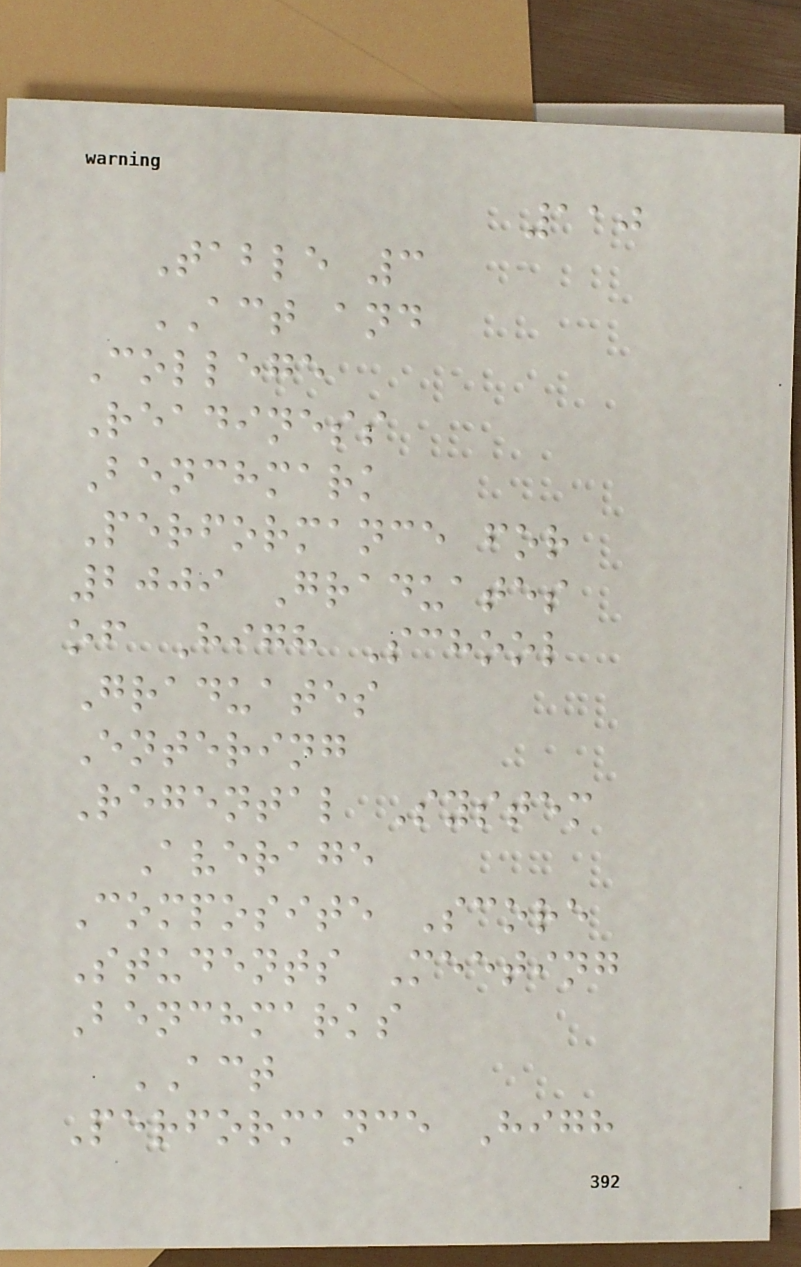110
Table 3
ACT and
College
Readiness
Benchmark
Performance for
2009 Graduates
of High School
Graduates
Entering
Regental System
Average
Composite Score
Students Meeting
Benchmarks
ACT
Performance High
